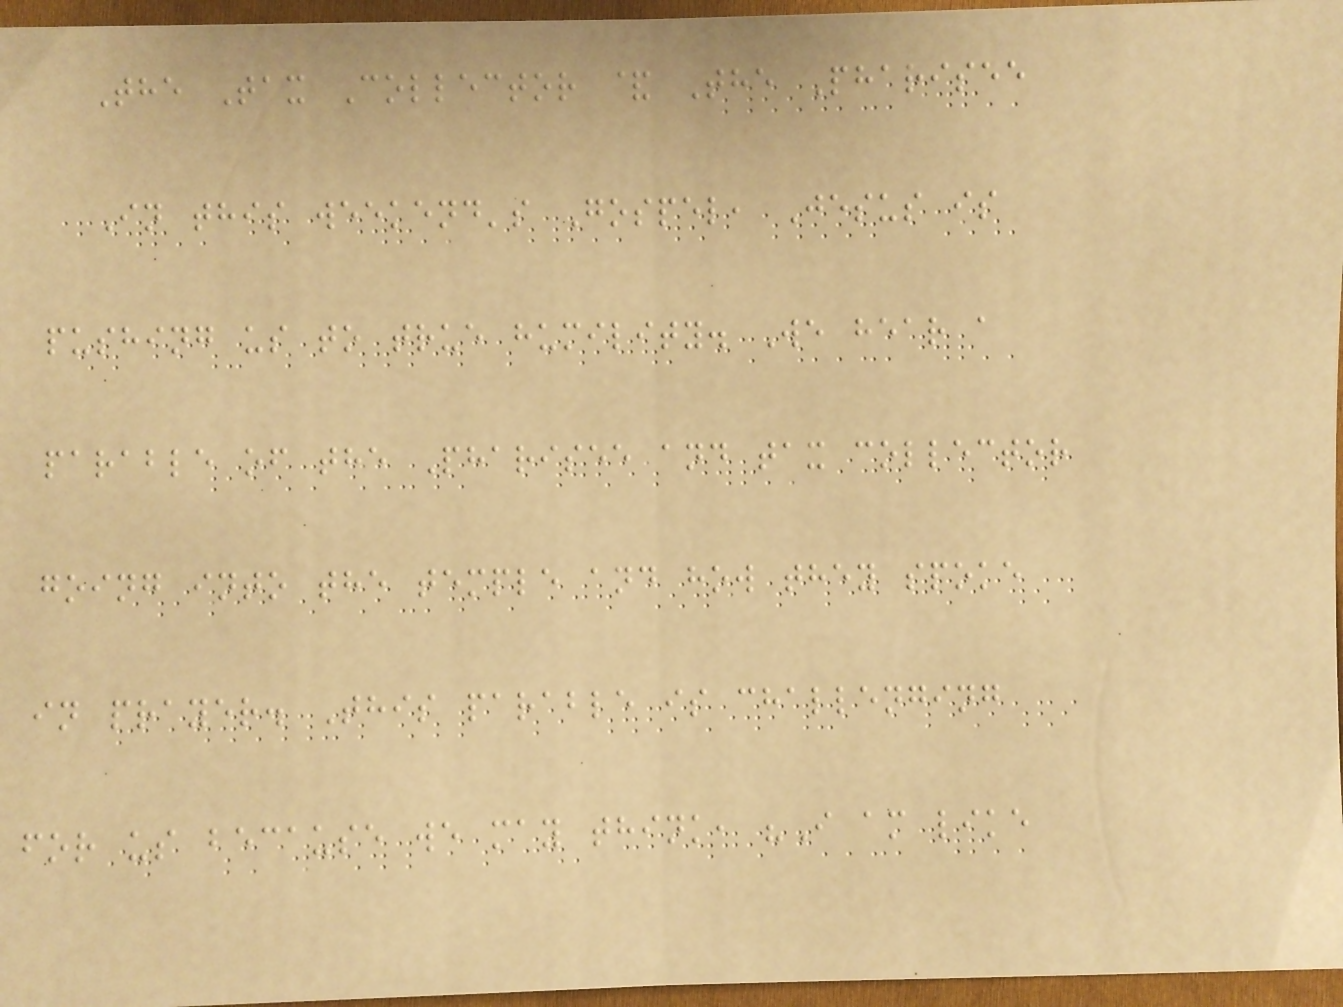The Tax Collector & The Pharisee
In this weekend's Gospel, Jesus is
pushing us to true humility. We hear a
parable of the Pharisee and tax collector
going into the temple and how they spoke
in prayer. This parable is challenging
for us because we may think, "I am like
